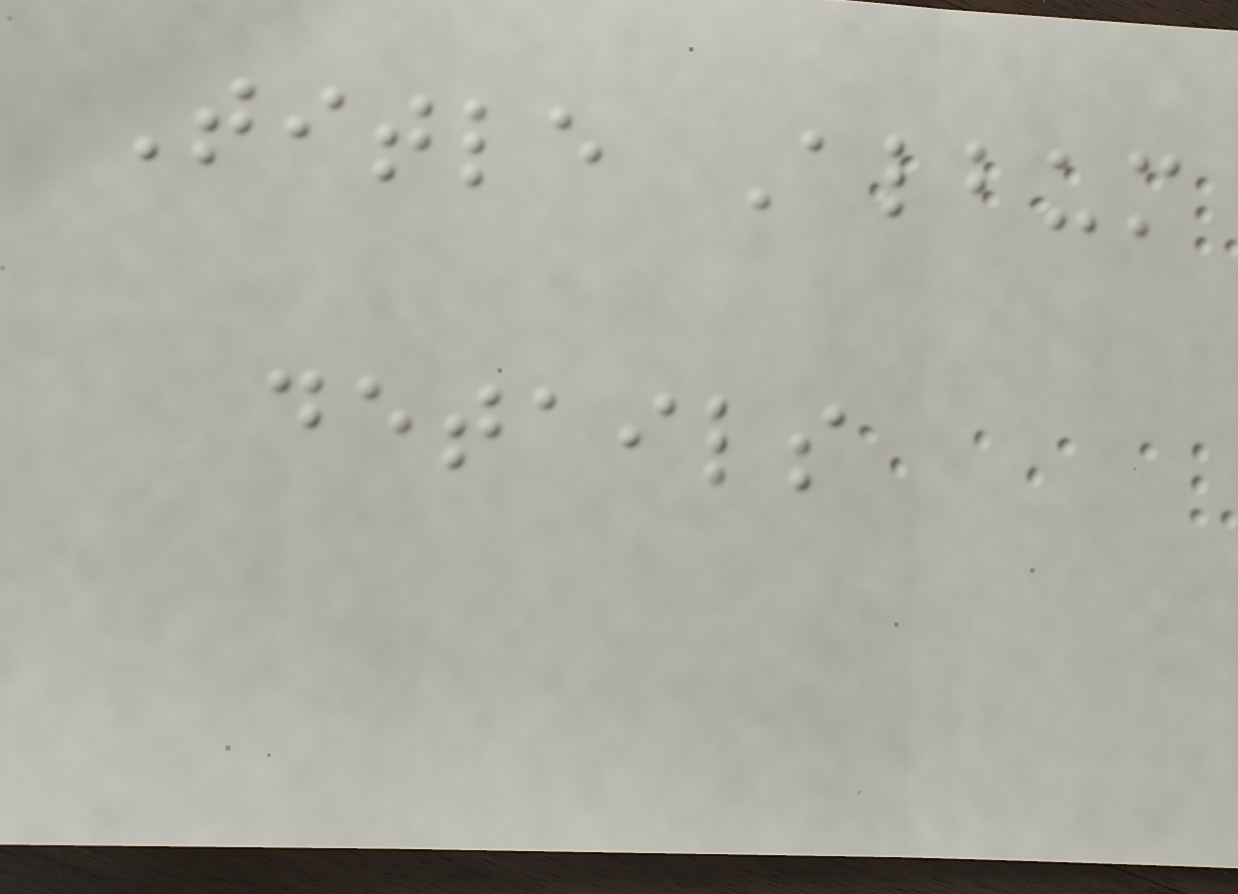Title Album
details
